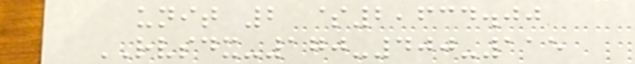unit 2 $2,634.00
RVSDX-170-400-115
